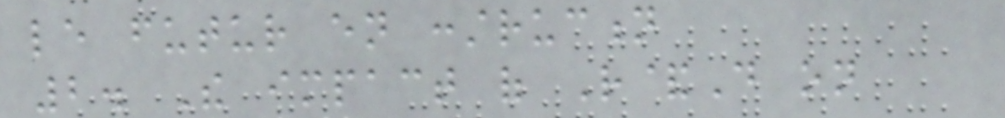le futur en construction
2. The impact of R&D on
